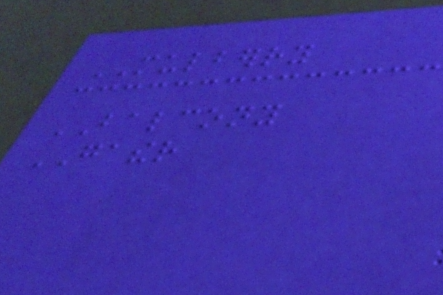MULBERRY
BALCONY
GATHER
